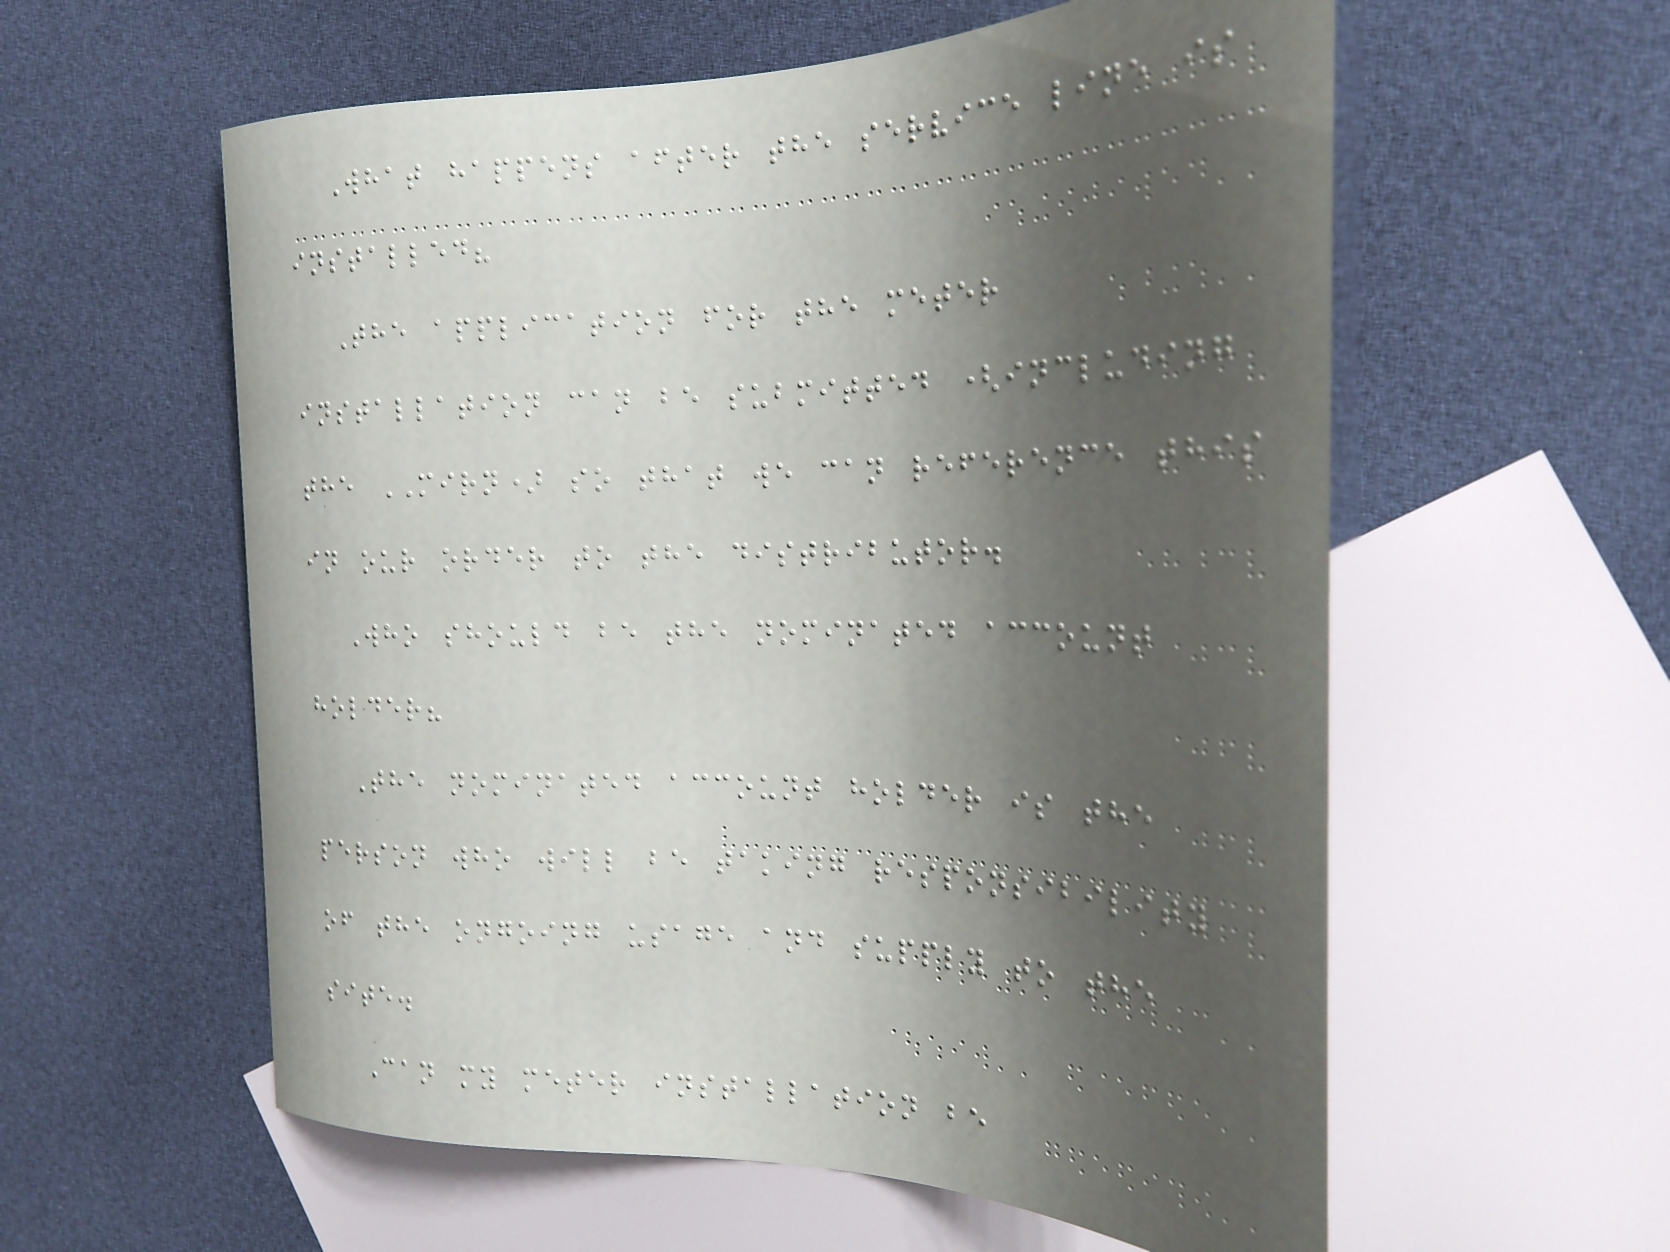What happens after the service line is
installed?
The application for the meter
installation can be submitted (including
the MIRN) so that we can reference this
in our order to the distributor.
Who should be the nominated account
holder?
The nominated account holder is the
person who will be taking responsibility
of the ongoing usage and supply to the
site.
Can my meter installation be
